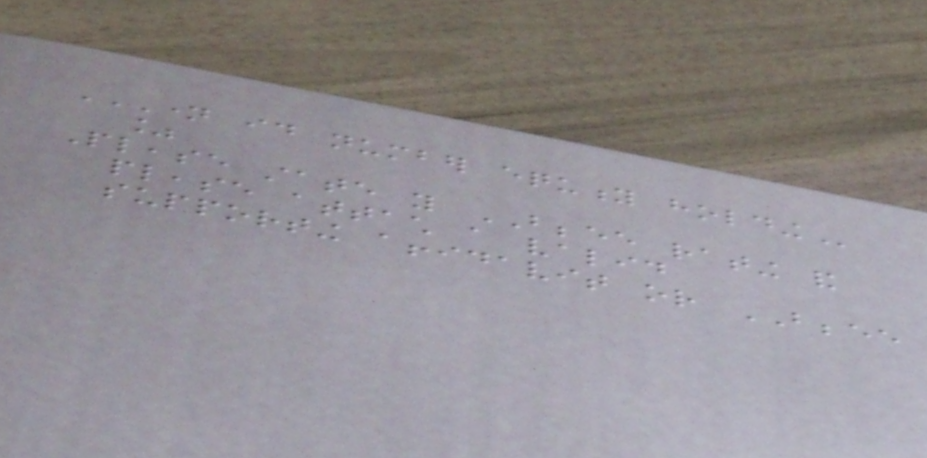NAME ID NUMBER EQUITY HOLDING
%
Please state you BBBEE rating and
please attach a valid
supporting affidavit or BBBEE
